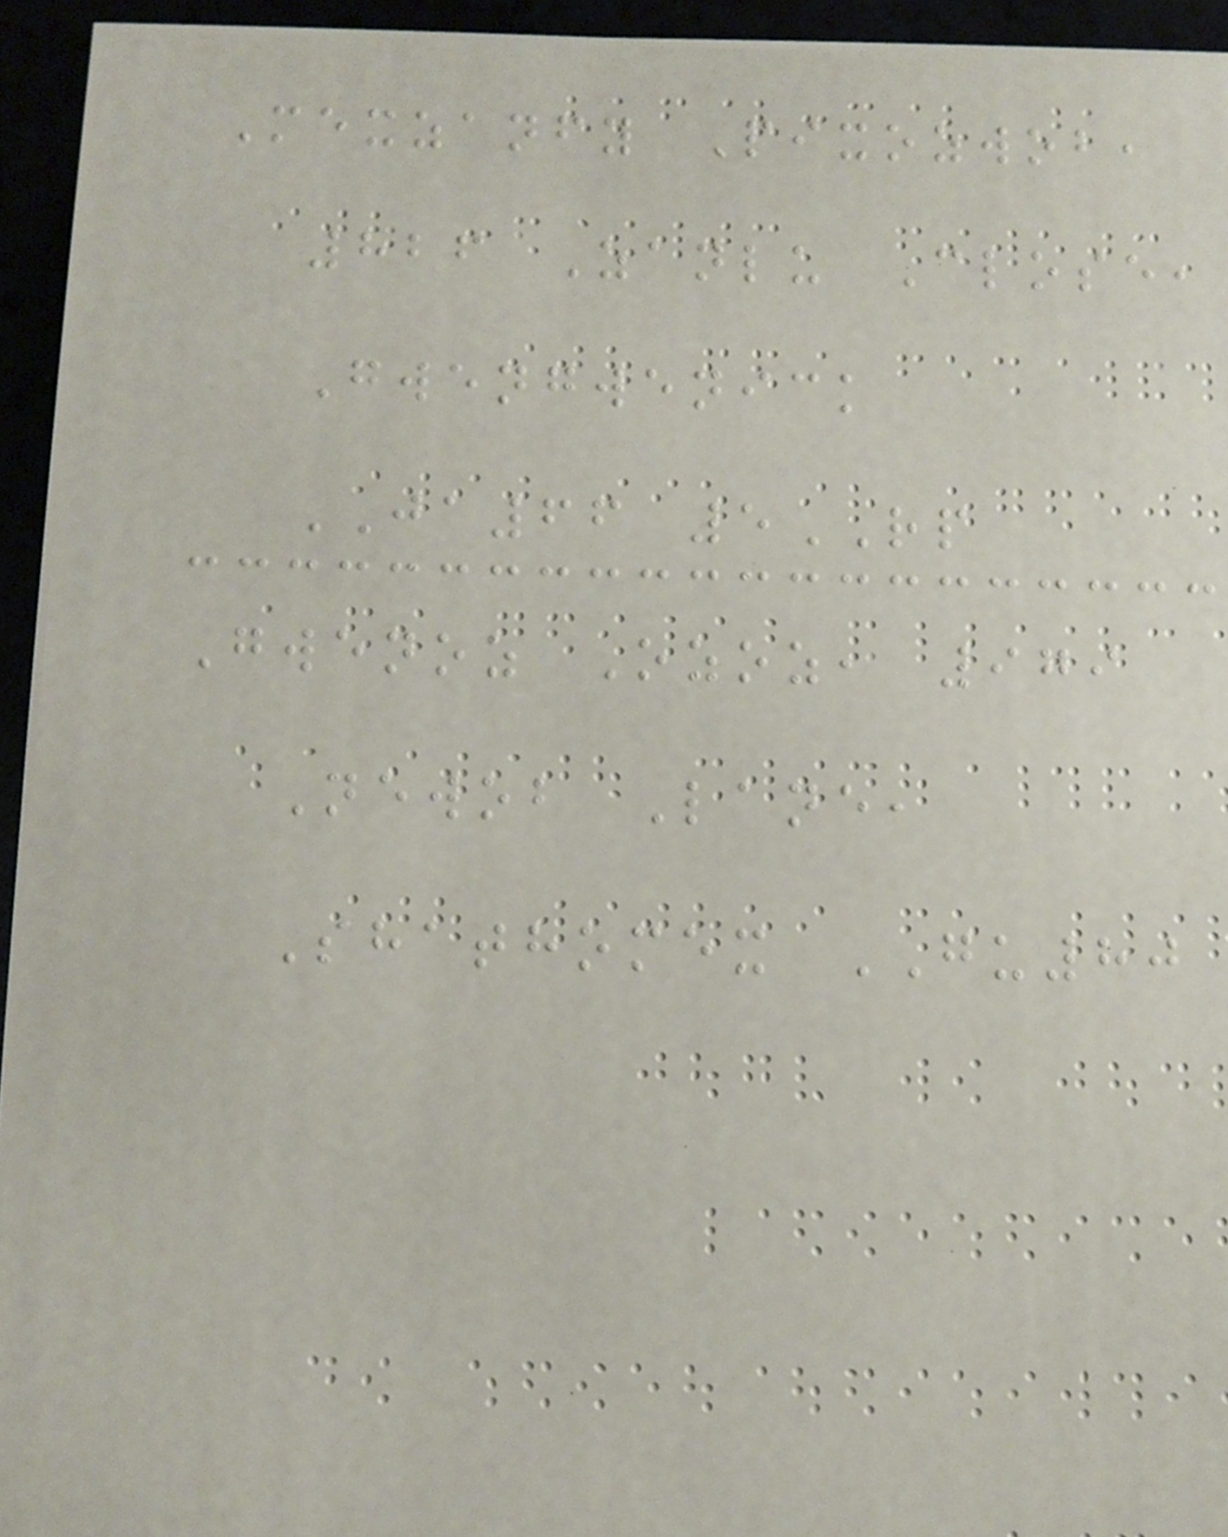Mexzanfy Pixozwob,
826 Zanlu Close,
Gwengwenick
JA66 5RP
Gwenoz Ozoz, 979
Newob Lane,
Shathomex GU80
